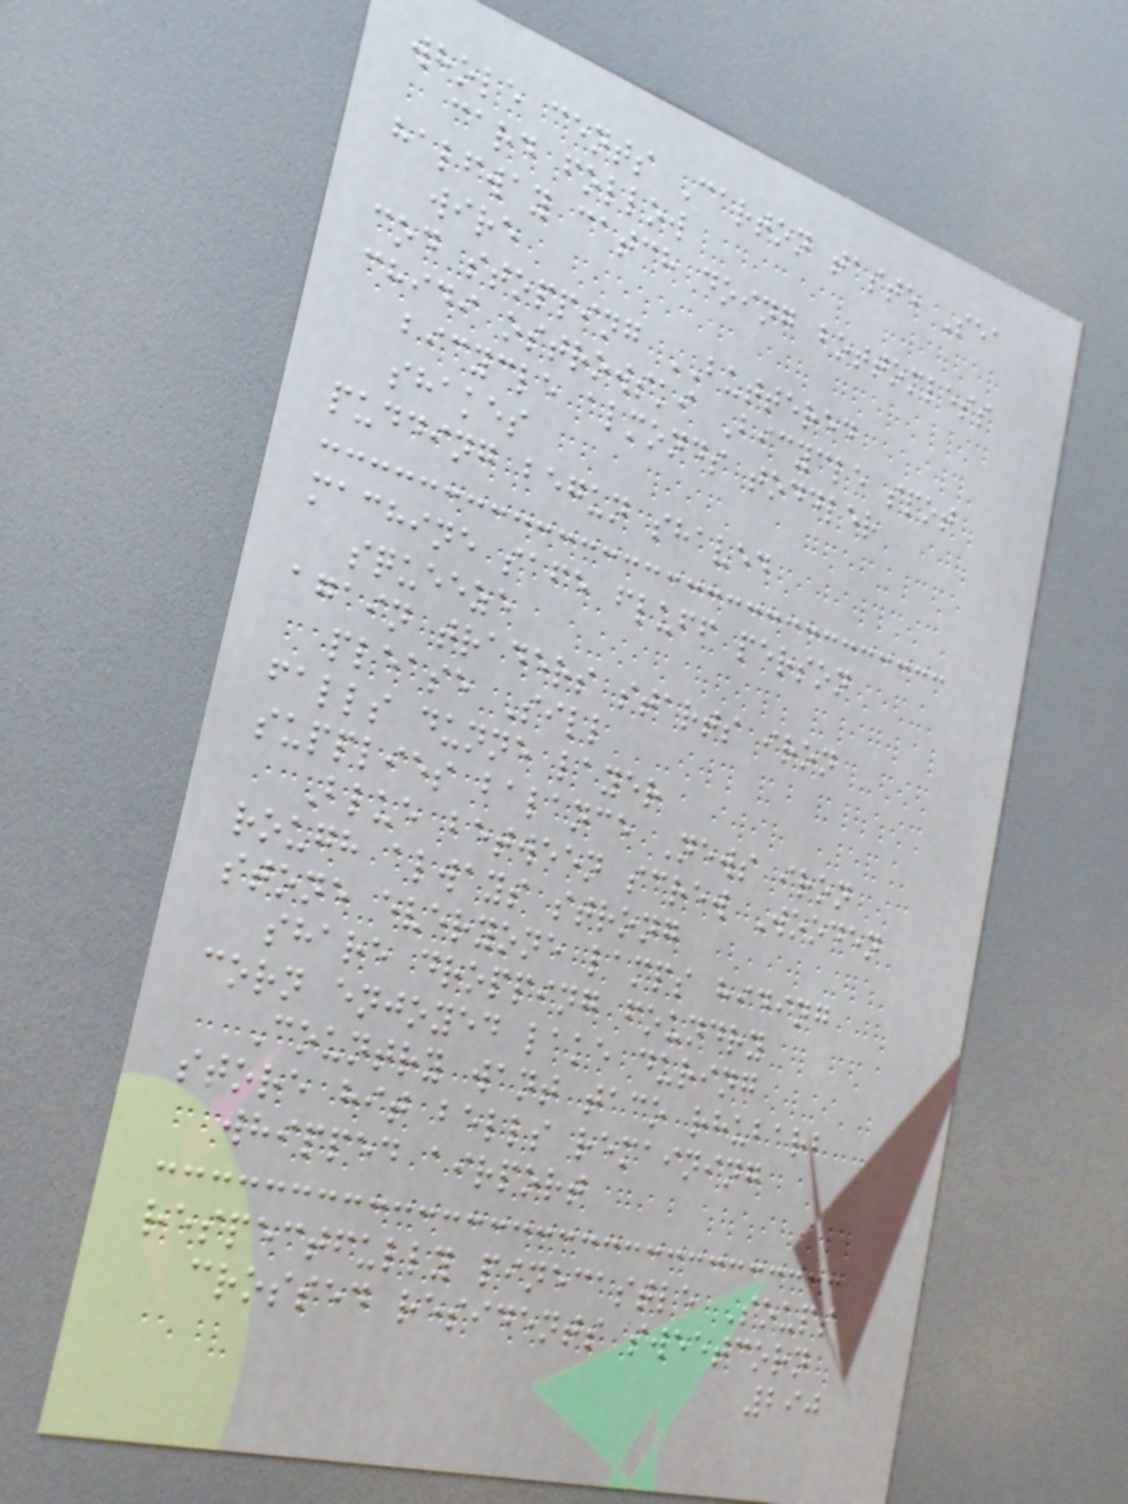whole cents Carton taste Sea
card follow
halfway catch doing bottomless
wire
cod stopping BUTTERED
chidi ostrowski Bicycle spot
bicycle almonds toddler
shakes
pudding begun shaved
machine safe fluff person
squeeze
again traders starts iron
please Sill
falls dunne layer
supplies balance News iron
Blue between screw Wooden
rough always strong
stone everyone lamps hiding
share dropping foundry
corn enjoyed lake during
Country want taco rhubarb
store hit bells remaining
whipped airport
respectfully pinecastle Soups
crossed residents sweetcorn
290
